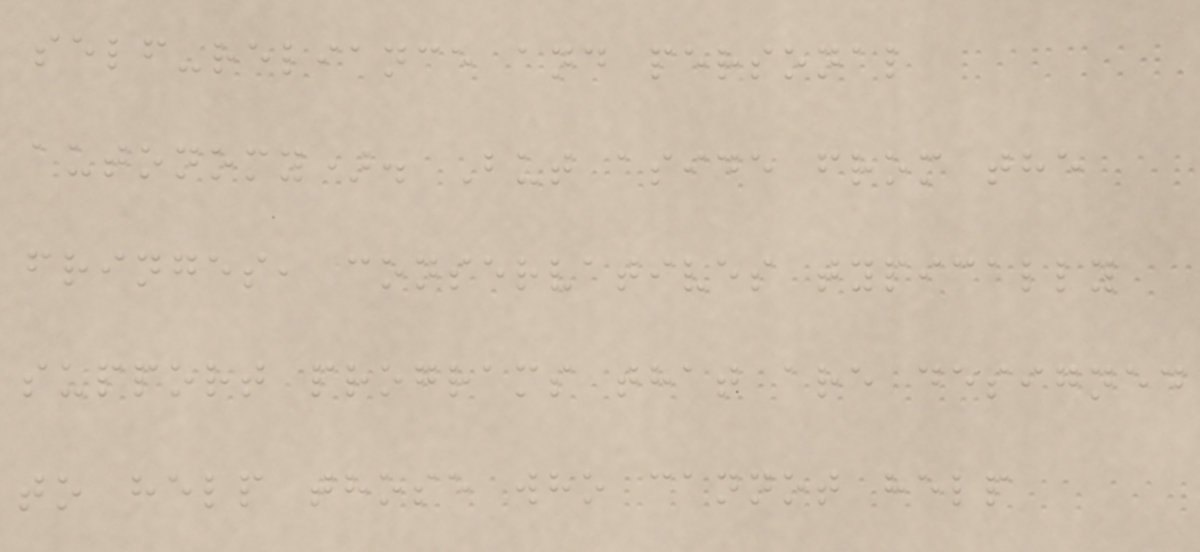self-reliance and personal
autonomy). But aside from the
fringes, conservatives typically
support programs that are designed
to help those who cannot help
